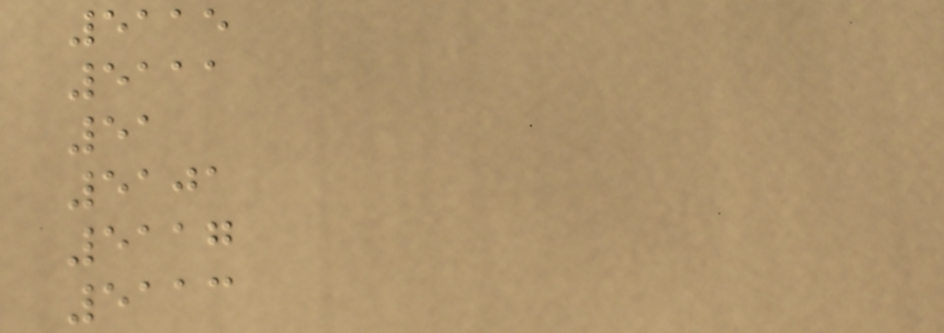5115
5111
51
5101
5117
5113
